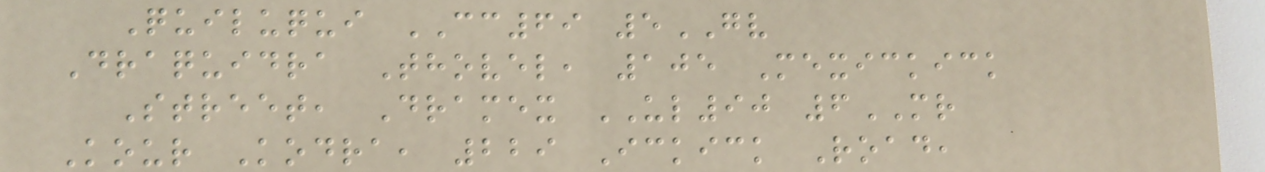Quiluqui CC69 5GV
Draquidra Thovel, 105 Mexickick
Street, Dramex UL90 6MR
Kour Kodra, 229 Ickick Road,
